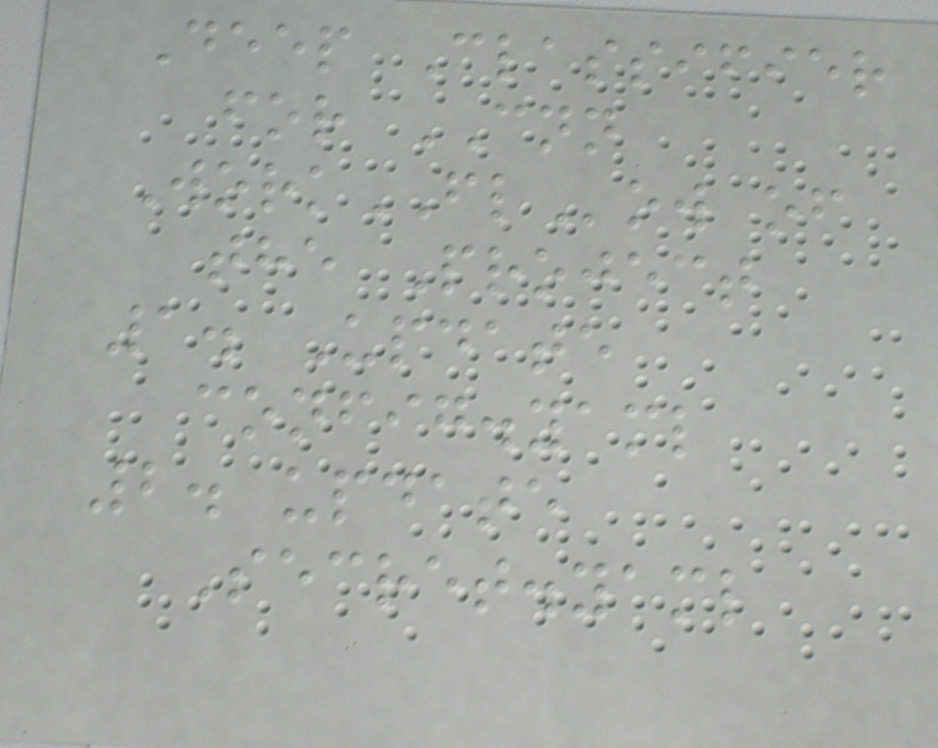Deep Classifier
for CNN
WorkFLow of
the Project
1. Update
config.yaml
2. update
Secret.yaml
